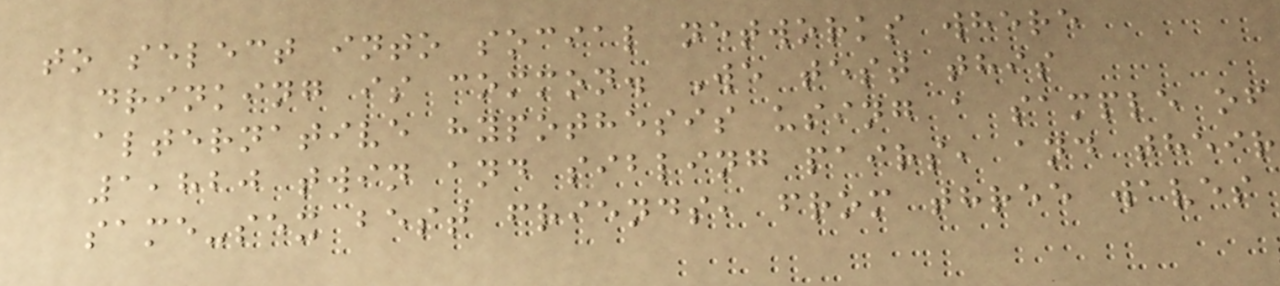to select into social networks where
drinking is common. We test this
alternative hypothesis using a sample of
1,820 twin and sibling pairs, and their
same-sex best friends, from three waves
